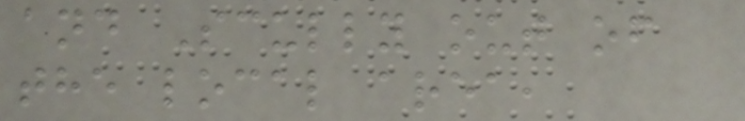and Scully out of
the local area,
